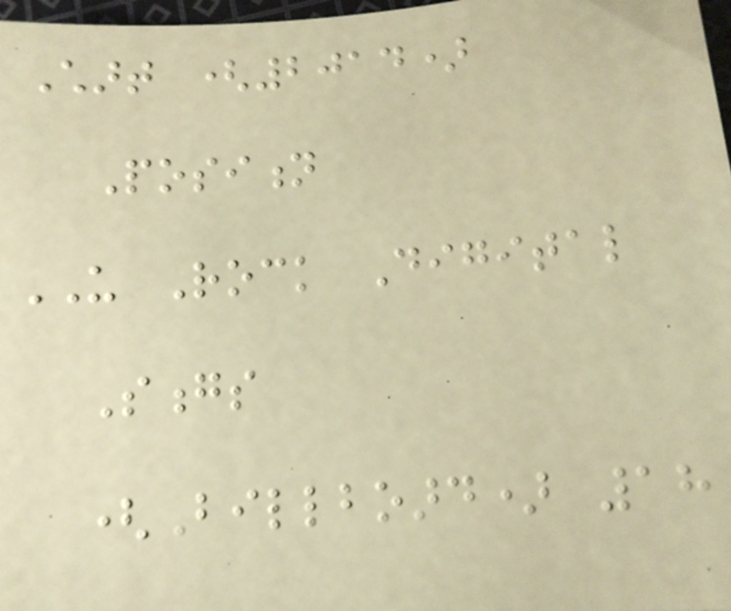Chart (2014)
Position
US Rock Digital
Songs
(Billboard) 18
